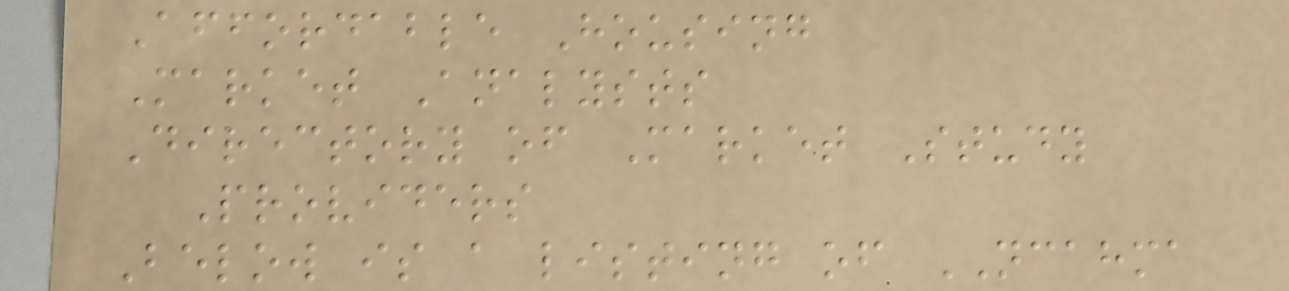Affordable Housing
Market Analysts
Directory of Market Study
Providers
Below is a listing of NCAHMA
